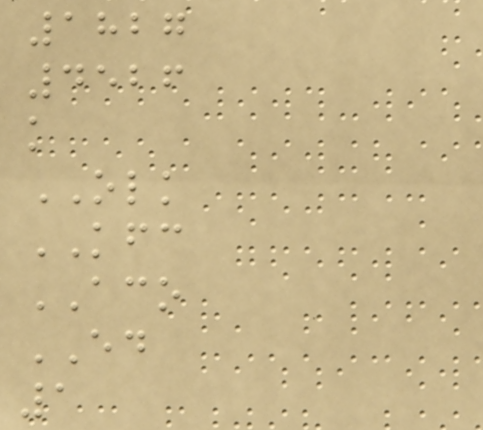1827
4526
k
OLK
KFC
ACO
ED
1
